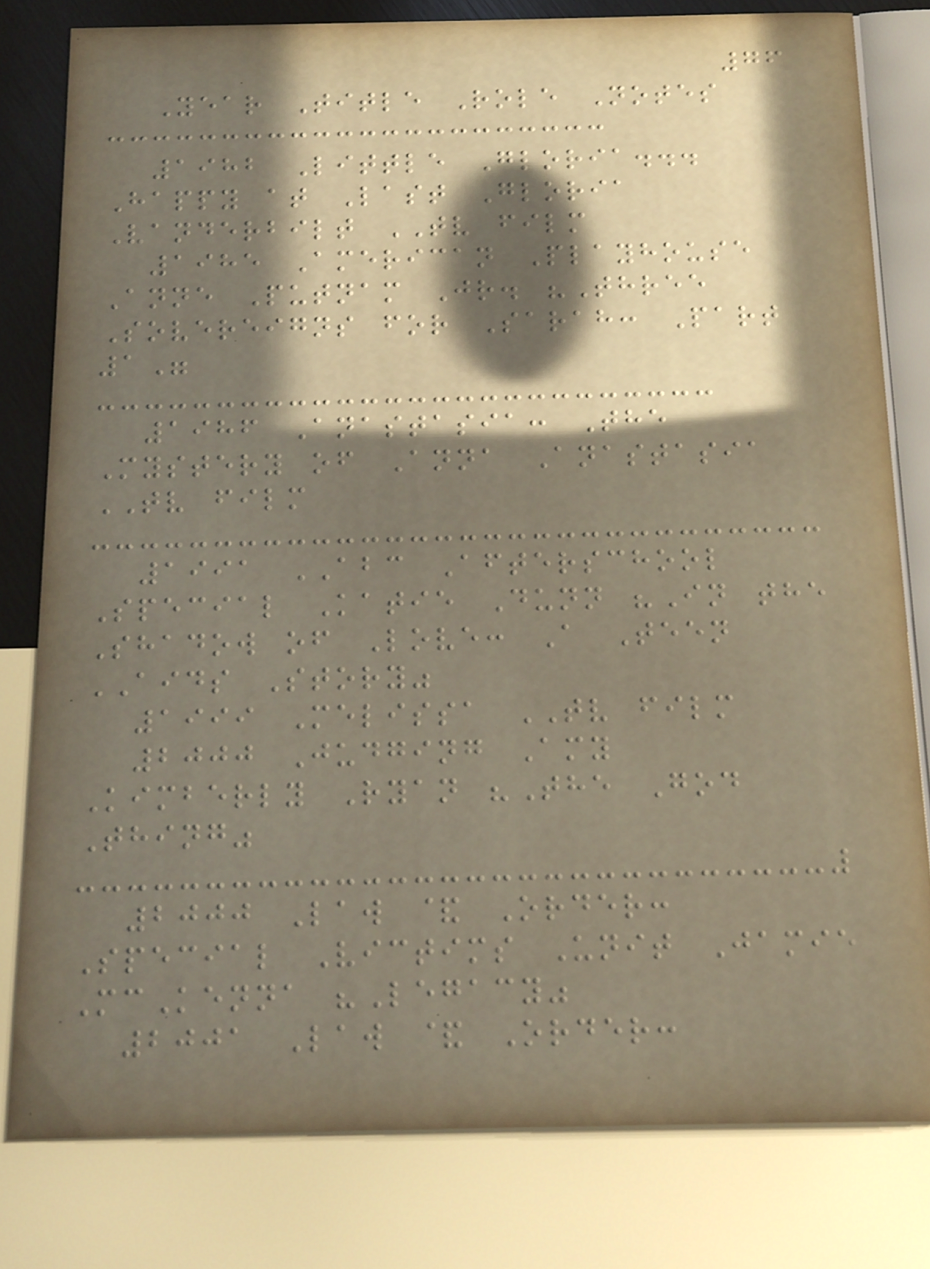76
Year Title Role Notes
1982 Little Gloria...
Happy at Last Gloria
Vanderbilt TV film
1985 American Playhouse
Anne Putnam Jr. "Three
Sovereigns for Sarah: Part
1"
1986 Anastasia: The
Mystery of Anna Anastasia
TV film
1991 ABC Afterschool
Special Katie Dunn "In the
Shadow of Love: A Teen
AIDS Story"
1999 Melissa TV film
2000 Judging Amy
Kimberly Ryan "The God
Thing"
2000 Law & Order:
Special Victims Unit Jamie
McKenna "Legacy"
2001 Law & Order:
